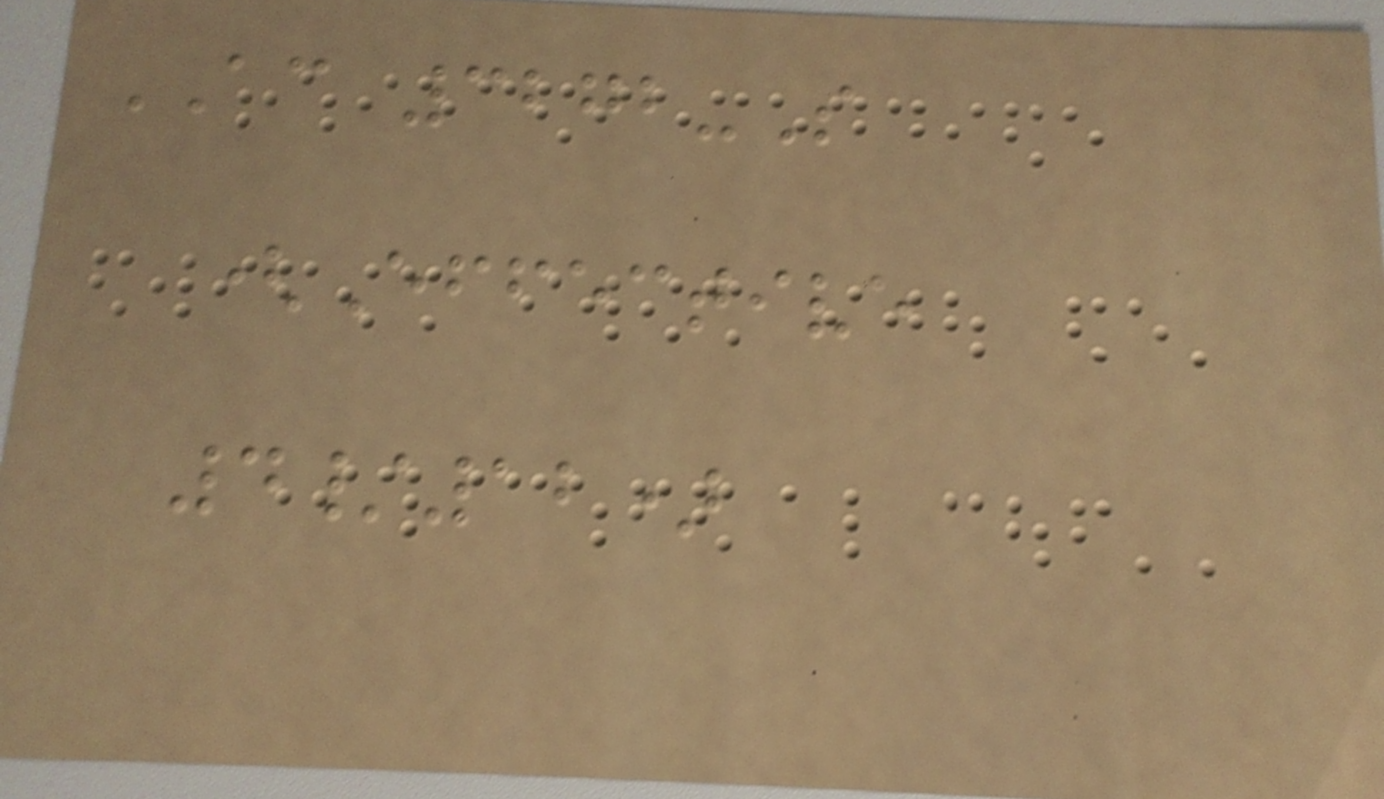AC 3272-S
(Effective
4/12)
